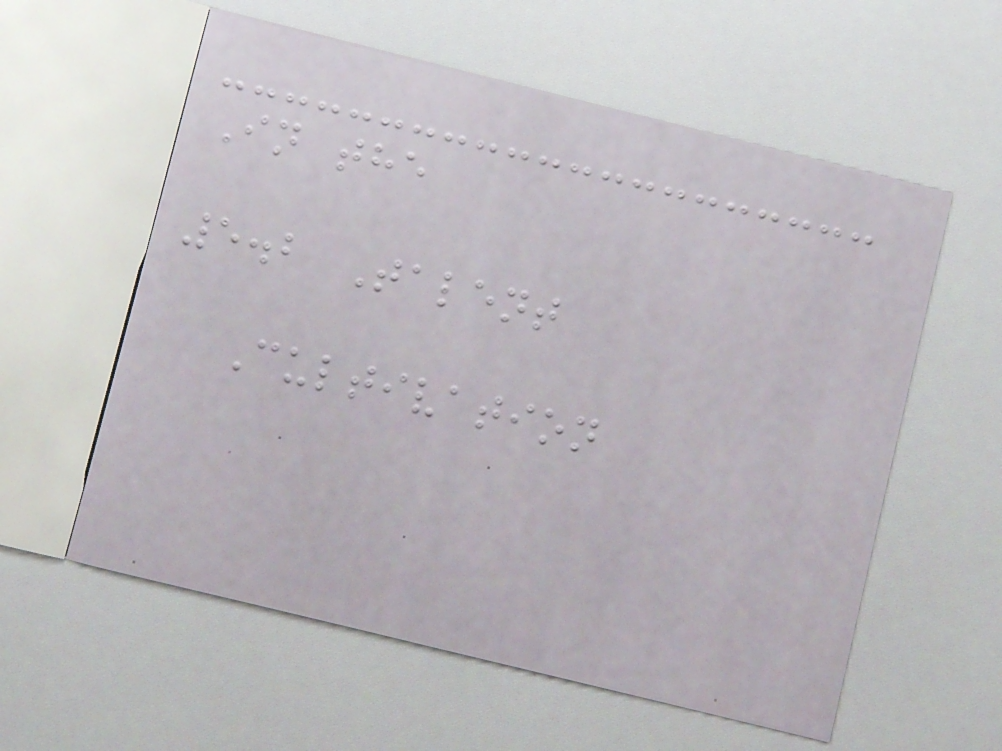In the
5.2 Talent
Cultivation
